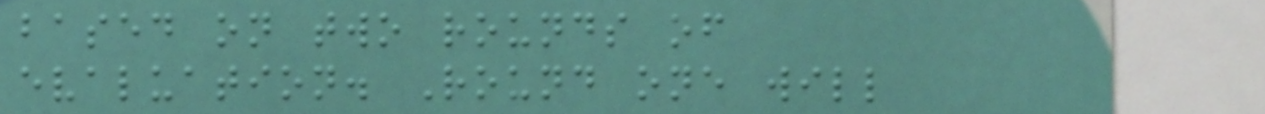based on two rounds of
evaluation. Round one will
